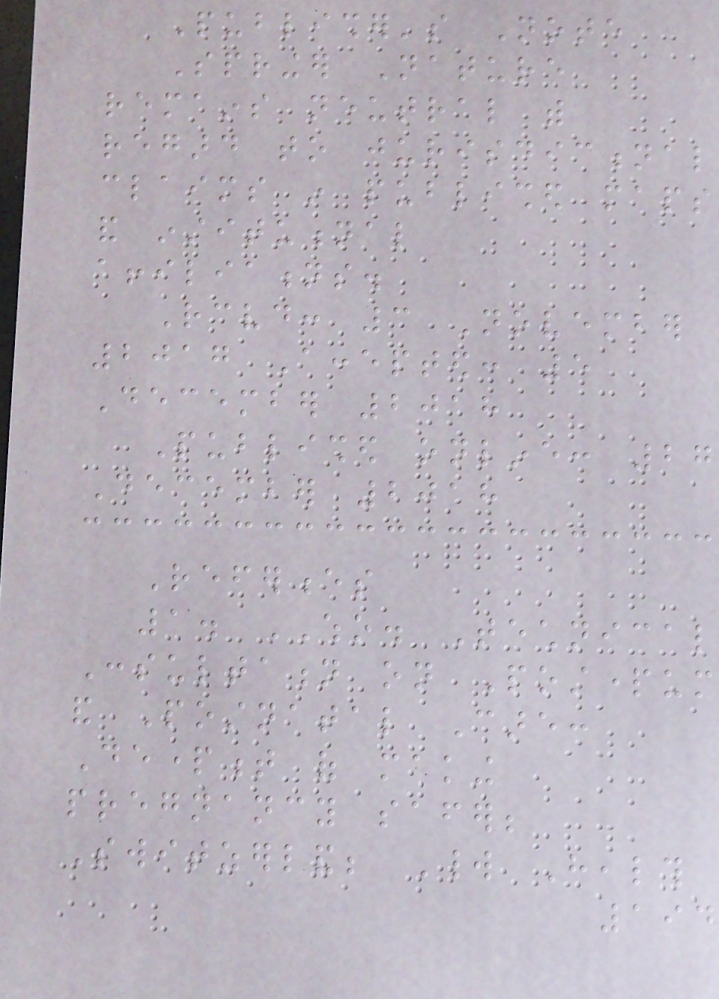Publisher's Note
Springer Nature
remains neutral with
regard to jurisdictional
claims in published maps
and institutional
affiliations.
Received: 3 November
2017 Accepted: 5
December 2018
Published online: 27
December 2018
References
1. WHO. Technical
Consultation on Postpartum
and Postnatal Care:
Department of making
pregnancy safer;
Switzerland; World Health
194
